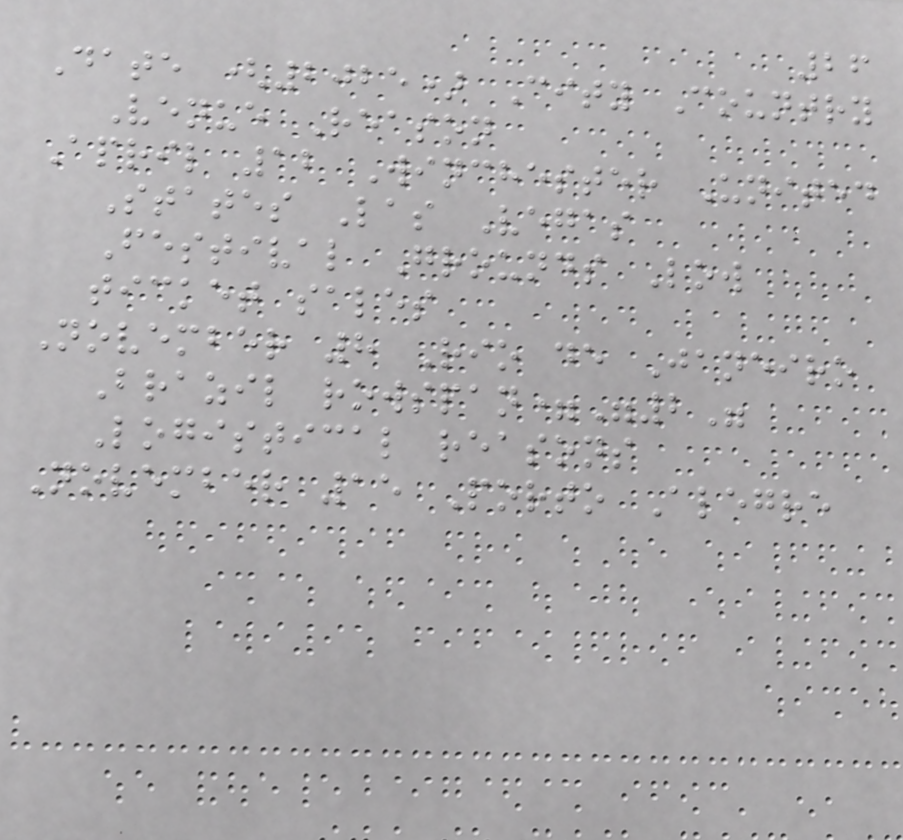26
Date (2025) City Country
Venue Reason
April 12 Winchester United
States Las Vegas
Festival Grounds Low
ticket sales
November 8 Rio de Janeiro
Brazil rowspan="2"
Logistical reasons
November 15 Porto Alegre
